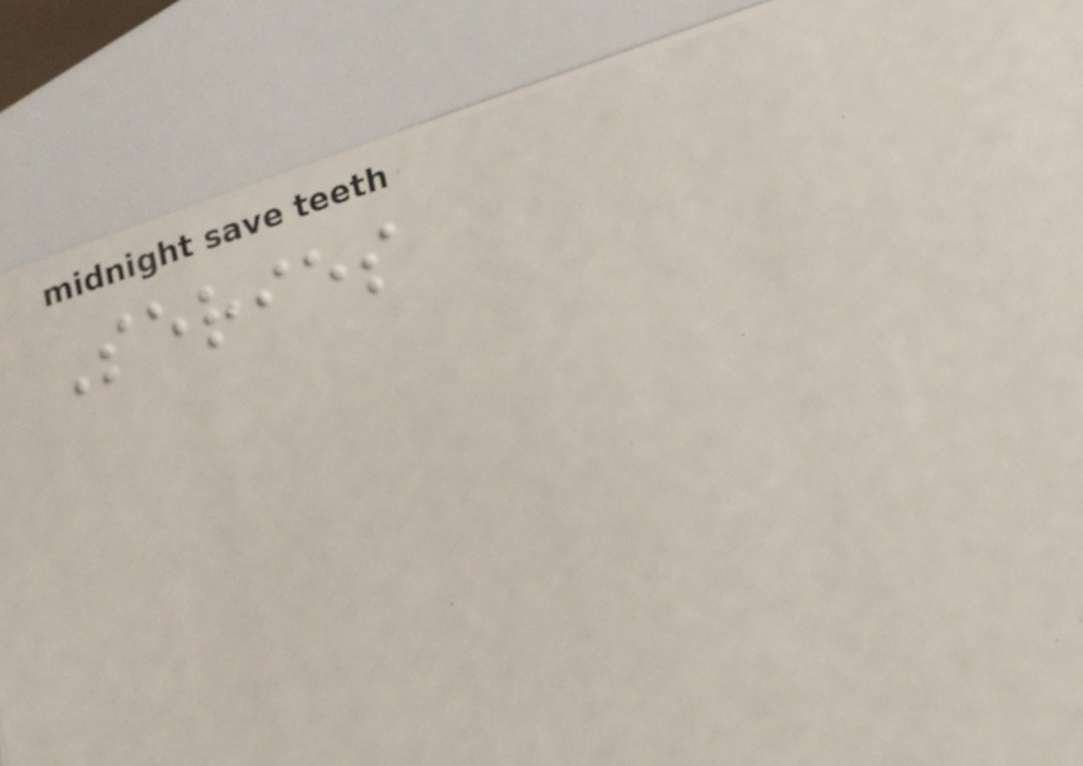Series
